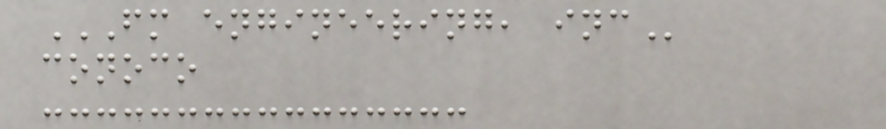FM ENGINEERING, INC
conoco
